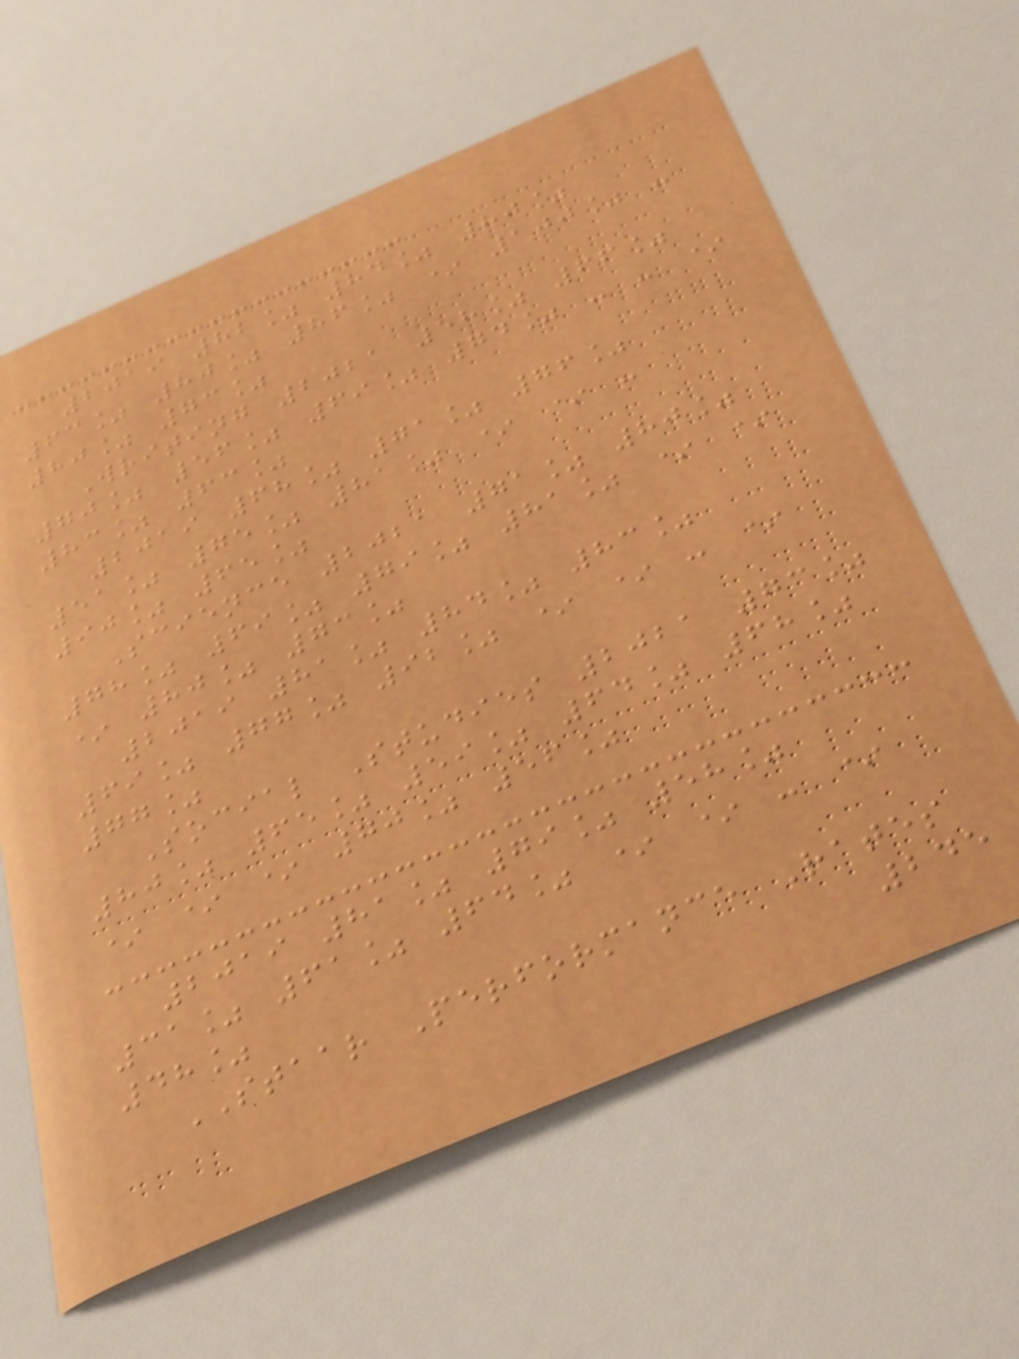2019 82% 84% 80%
63% 80% 86% * 100% -
80% 73%
Writing 2021 58% 66%
70% 56% 69% 74% - - *
83% 63%
2019 68% 71% 76%
51% 75% 81% * * -
90% 65%
Science 2021 71% 80%
78% 69% 79% 81% * *
* 80% 73%
2019 81% 84% 83%
69% 77% 92% * * - *
77%
Social Studies 2021 73%
80% 65% 59% 64% 68%
* * * 70% 56%
2019 81% 79% 58%
31% 61% 64% * * - *
48%
STAAR Performance Rates
245
